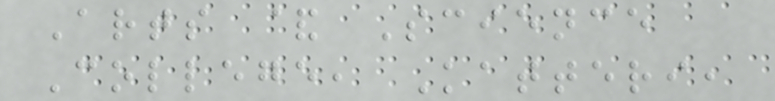Arts & Science
College, Katteri,
